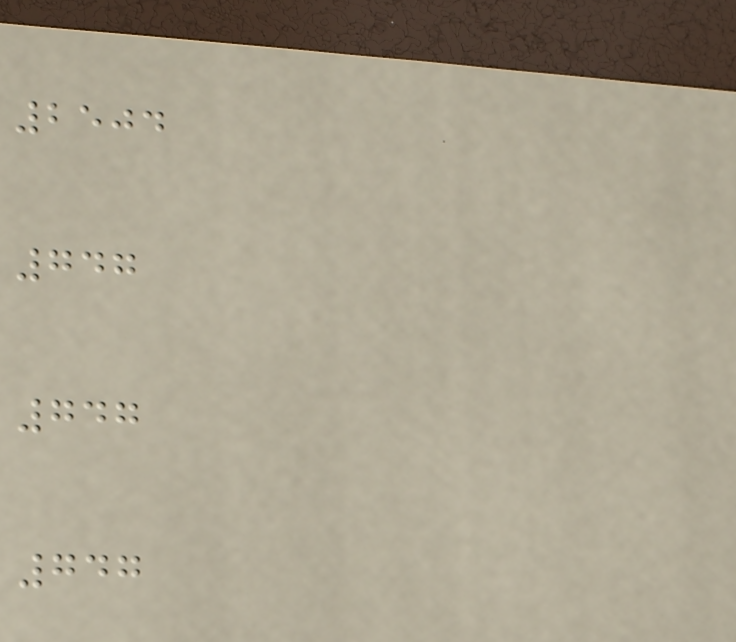2504
747
747
747
